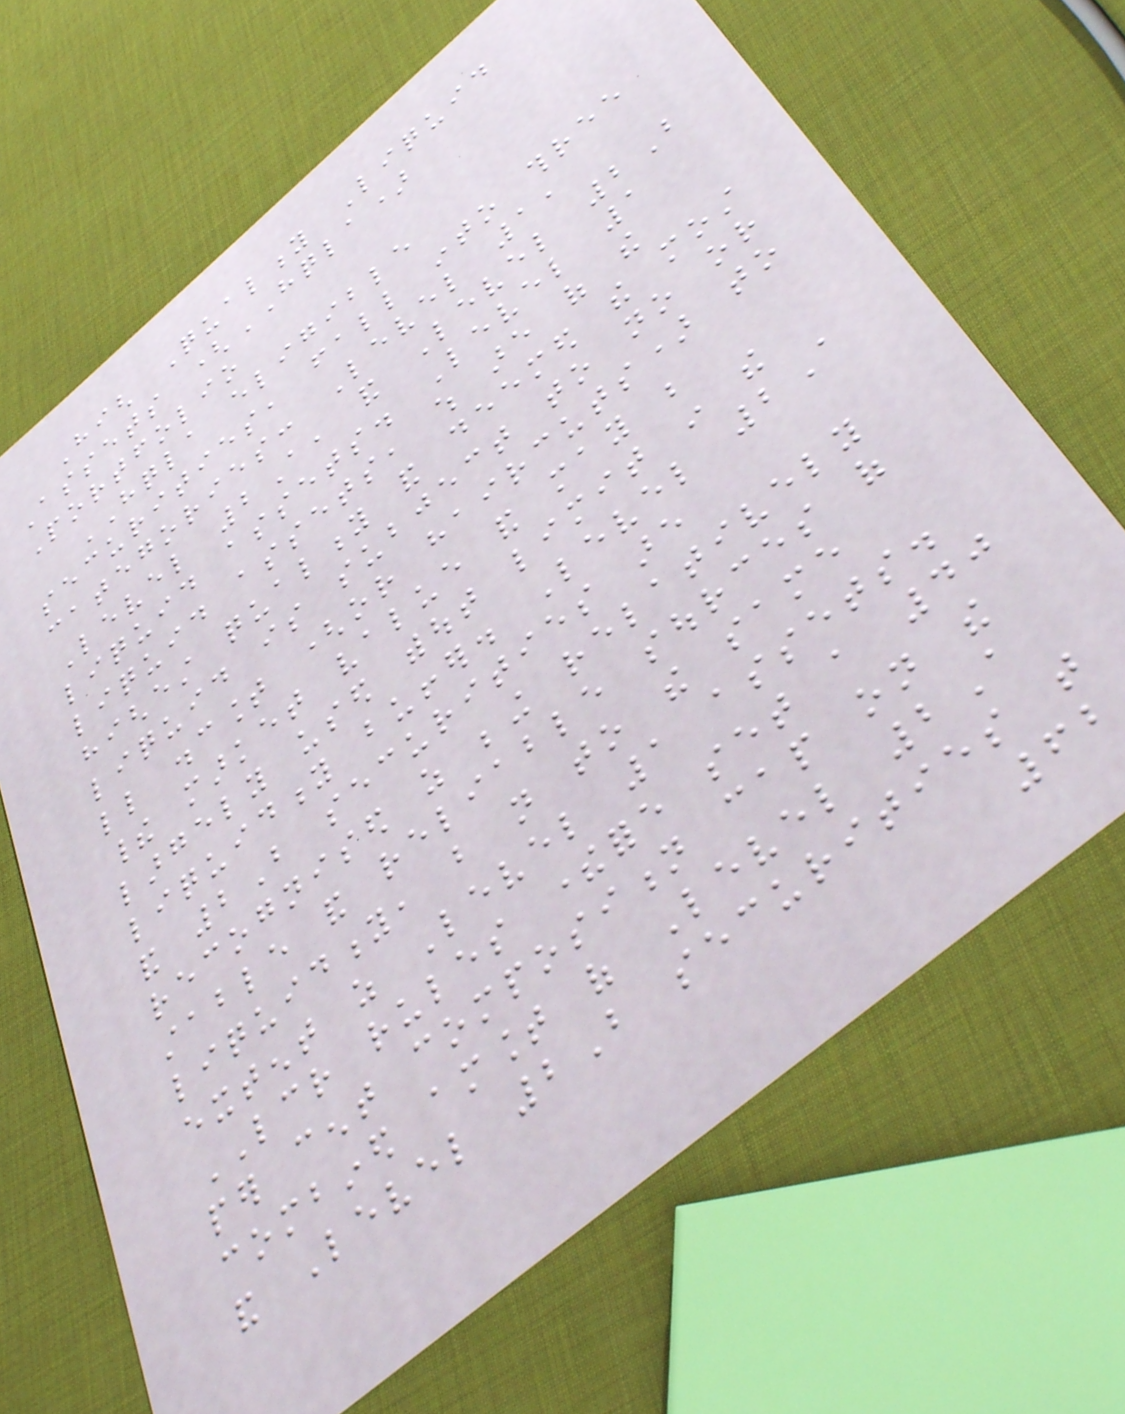High Quality Liquid
Assets (HQLA)
Portfolio
HQLA eligible
securities, fall into three
categories: Level 1,
Level 2A, and Level 2B
liquid assets. Level 1
liquid assets, which are of the
highest quality and deemed the most
liquid is subject to no or
little discount (or haircuts) to
their market value and may be
largely used without limit in the
liquidity buffer. Level 2A
and 2B securities are
recognised as being relatively
stable and reliable sources of
liquidity, but not to the same
extent as Level 1 assets.
LCR rules therefore set a 40
per cent composition cap on the
combined amount of Level 2A
and Level 2B securities that
62
